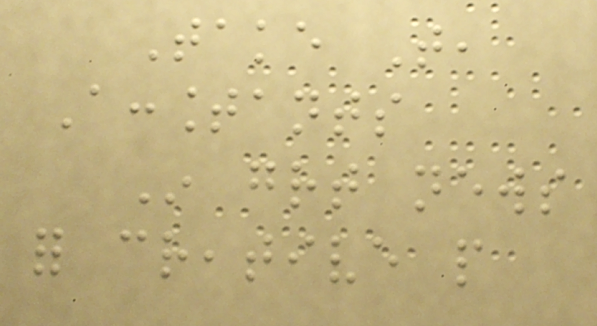Take That,
Accountants
In great news
for creative people
